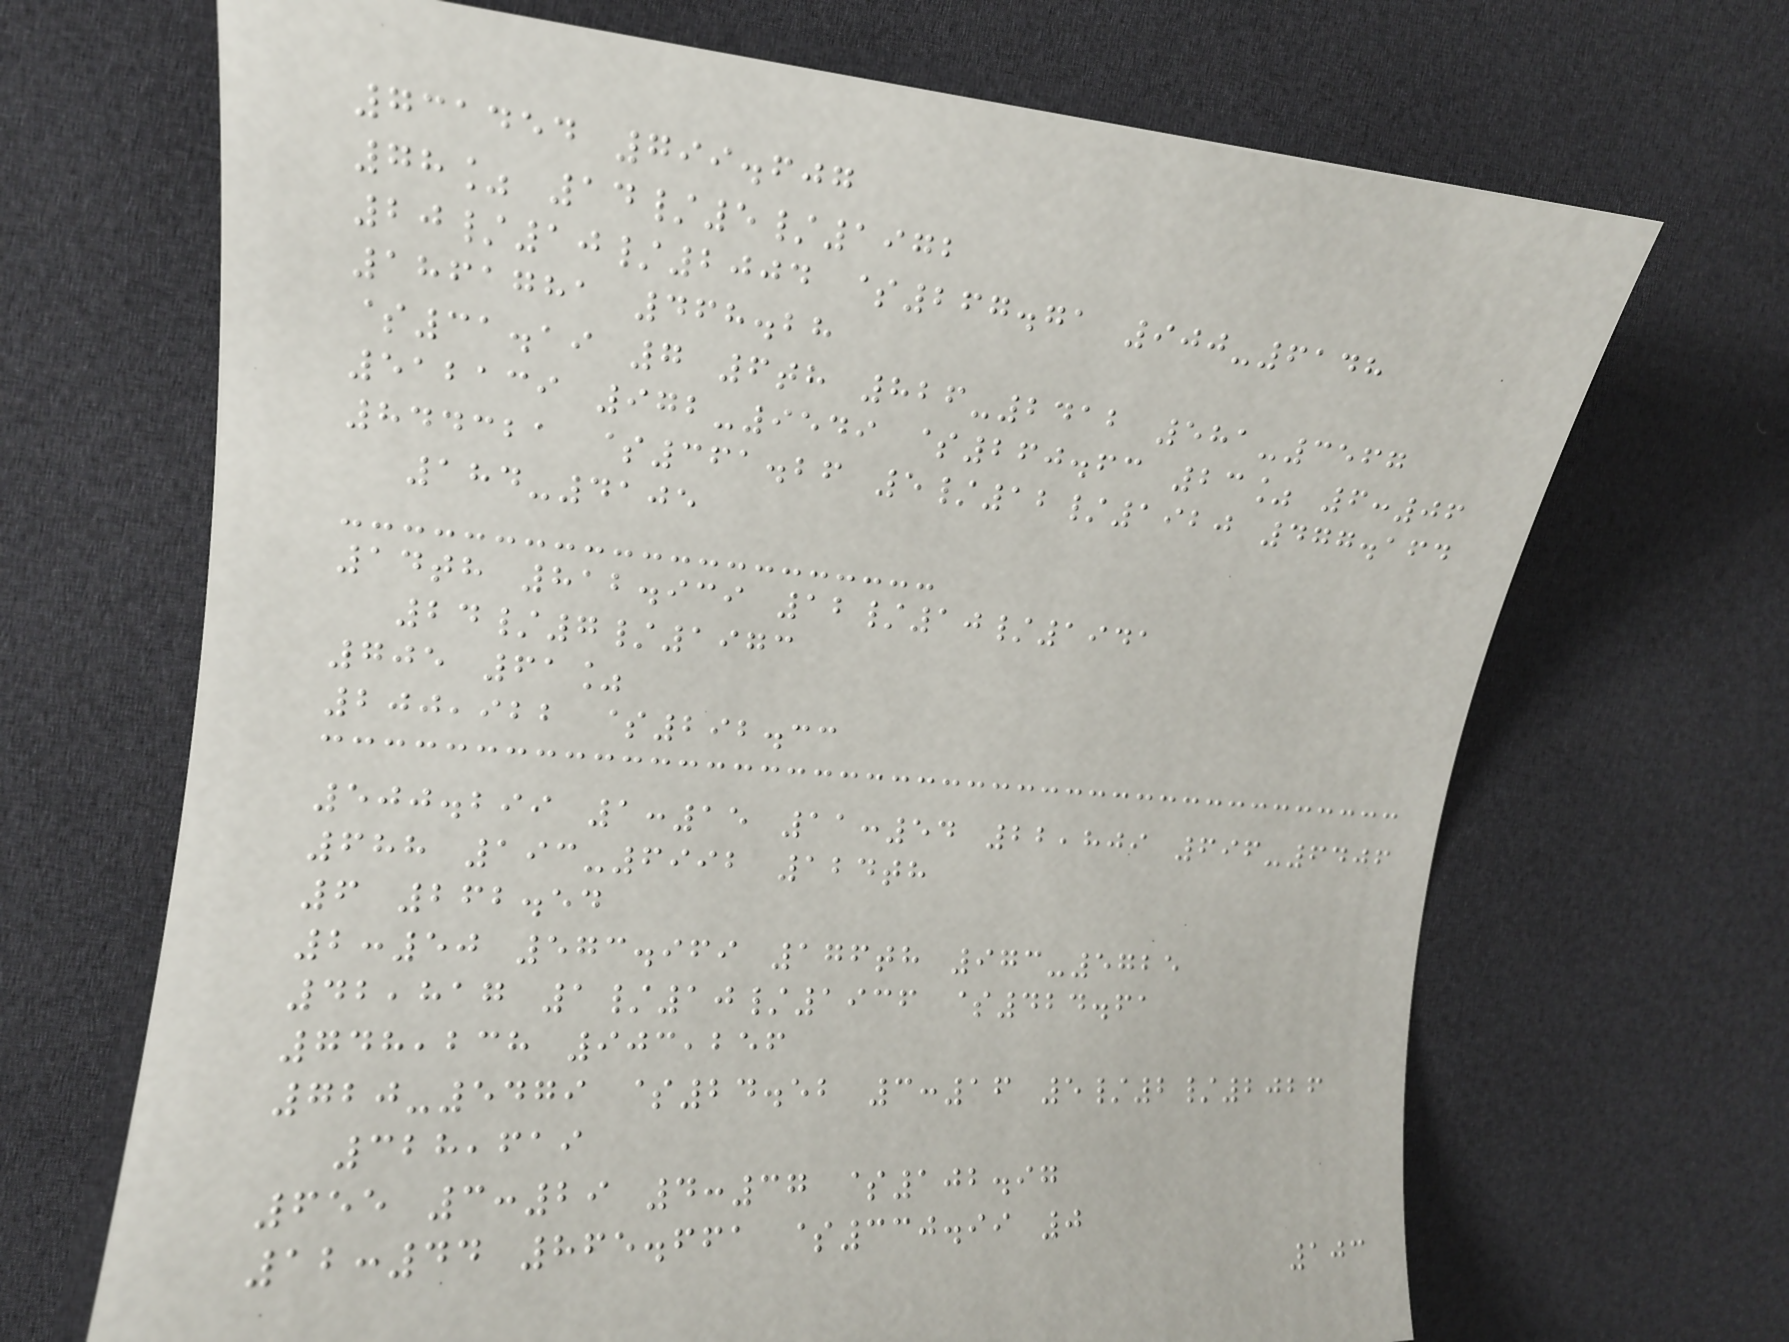731454 799.607
78% 14/5/1972
20/10/2004 $267.71 900-6148
1861781 468.28
$31.19 7 6th 826-2412 581-3567
512139 972-9549 $260.63 23% 6:06
844321 $361.26 5/12/1920 477.164
184-4105
14th 812.939 12/10/1941
24/7/1973
705 61%
200,922 $292.33
500.299 1:15 11:54 22,809 696-6406
688 193-6992 124th
6 262.54
2:50 573.969 176th 973-5725
42,817 1/10/1936 $424.61
748,238 903,256
720-5479 $24.52 3:16 5/2/2026
328,619
655 3:29 4:37 $102.97
12:44 865.661 $330.99 0
103
